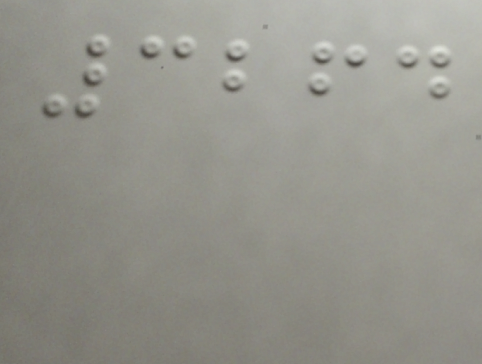3264
